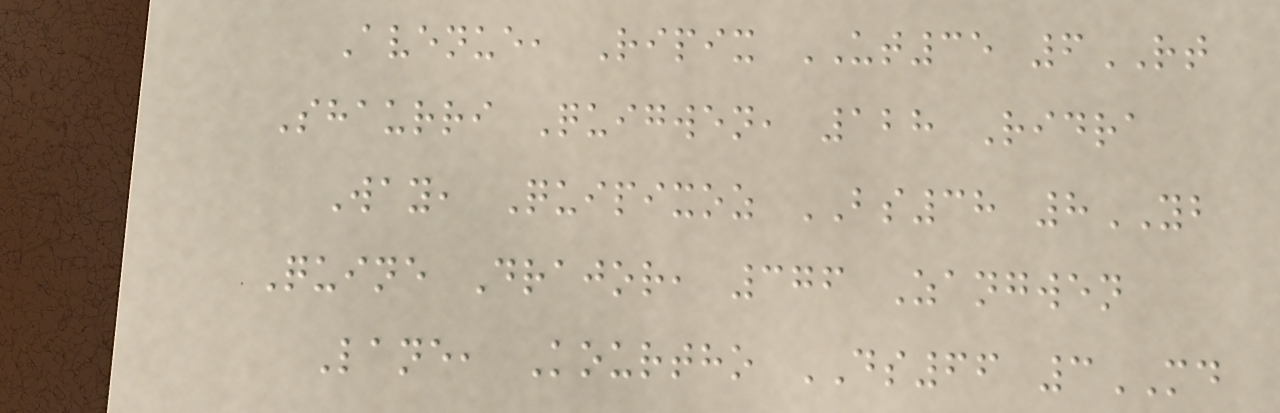Avenue, Ripix UT35 6RT
Shaurri Quigwen, 128 Ridra
Way, Quipixoz BS38 8YB
Quine Drajor, 376 Zangwen
Lane, Kourtho DS66 3MD
